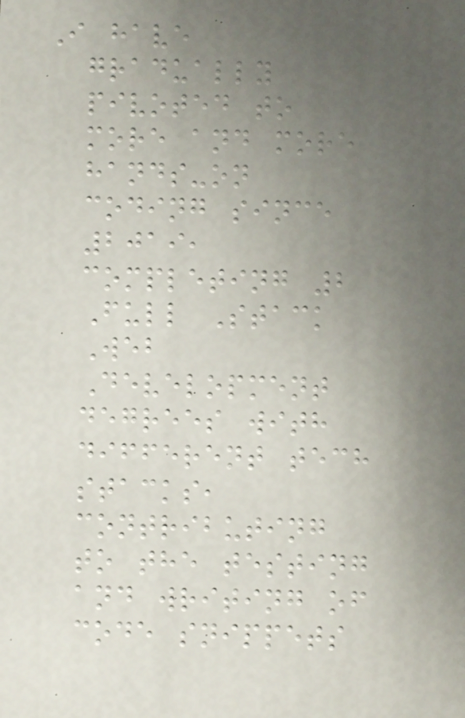I have
gradually
pivoted to
more and more
hands-on
coding since
2019,
completing 2
Full Stack
Web
Development
degrees with
different tech
stacks,
contributing
to the testing
and writing of
code snippets
